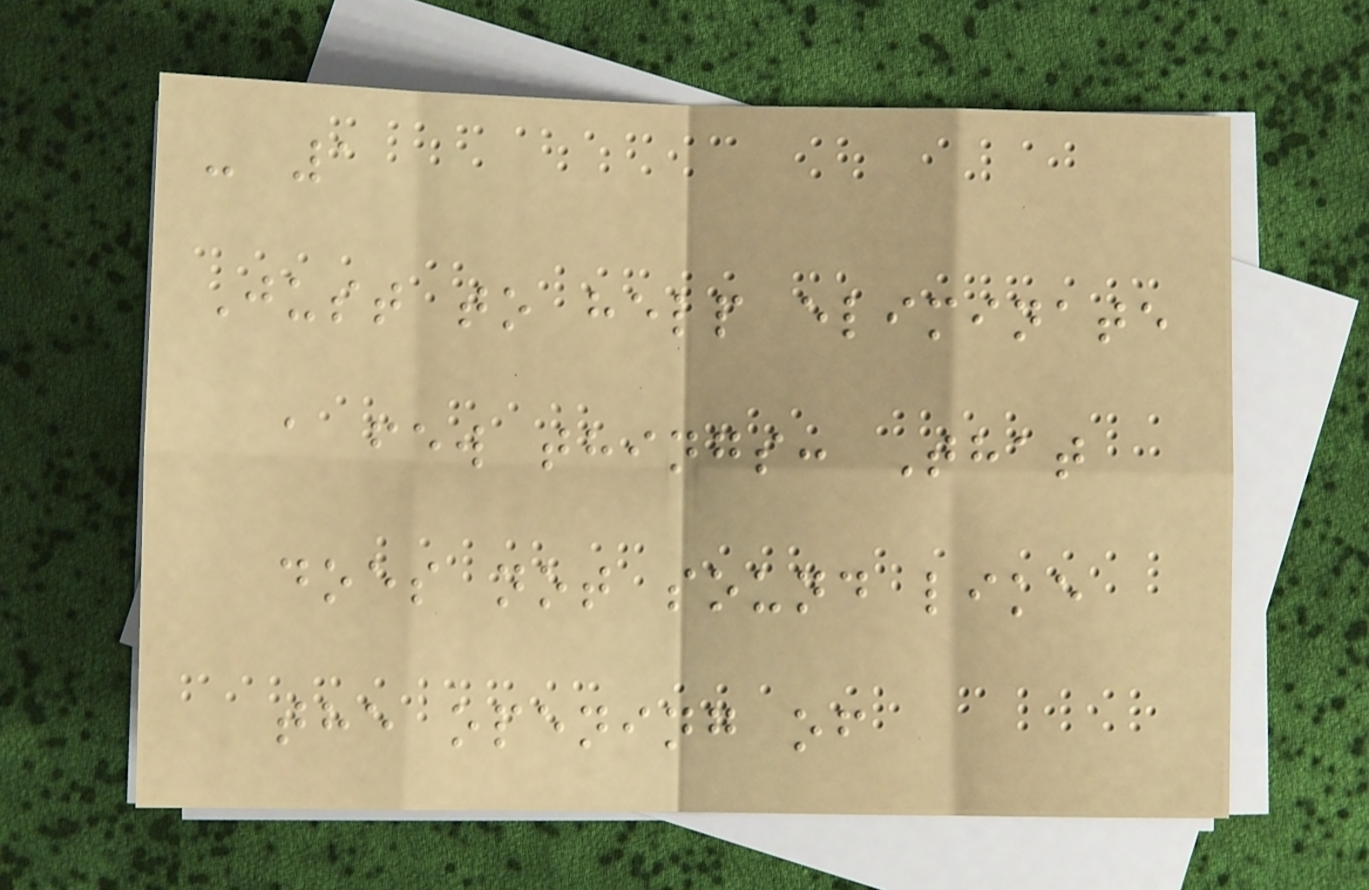- 1
Just to help eliminate
a few things: That
does not sound like
the opening of
